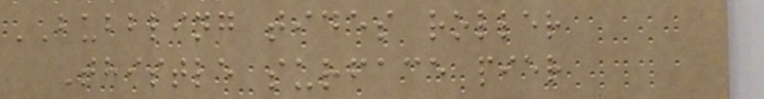BUBBLING tides roller
Thistle surface pier
